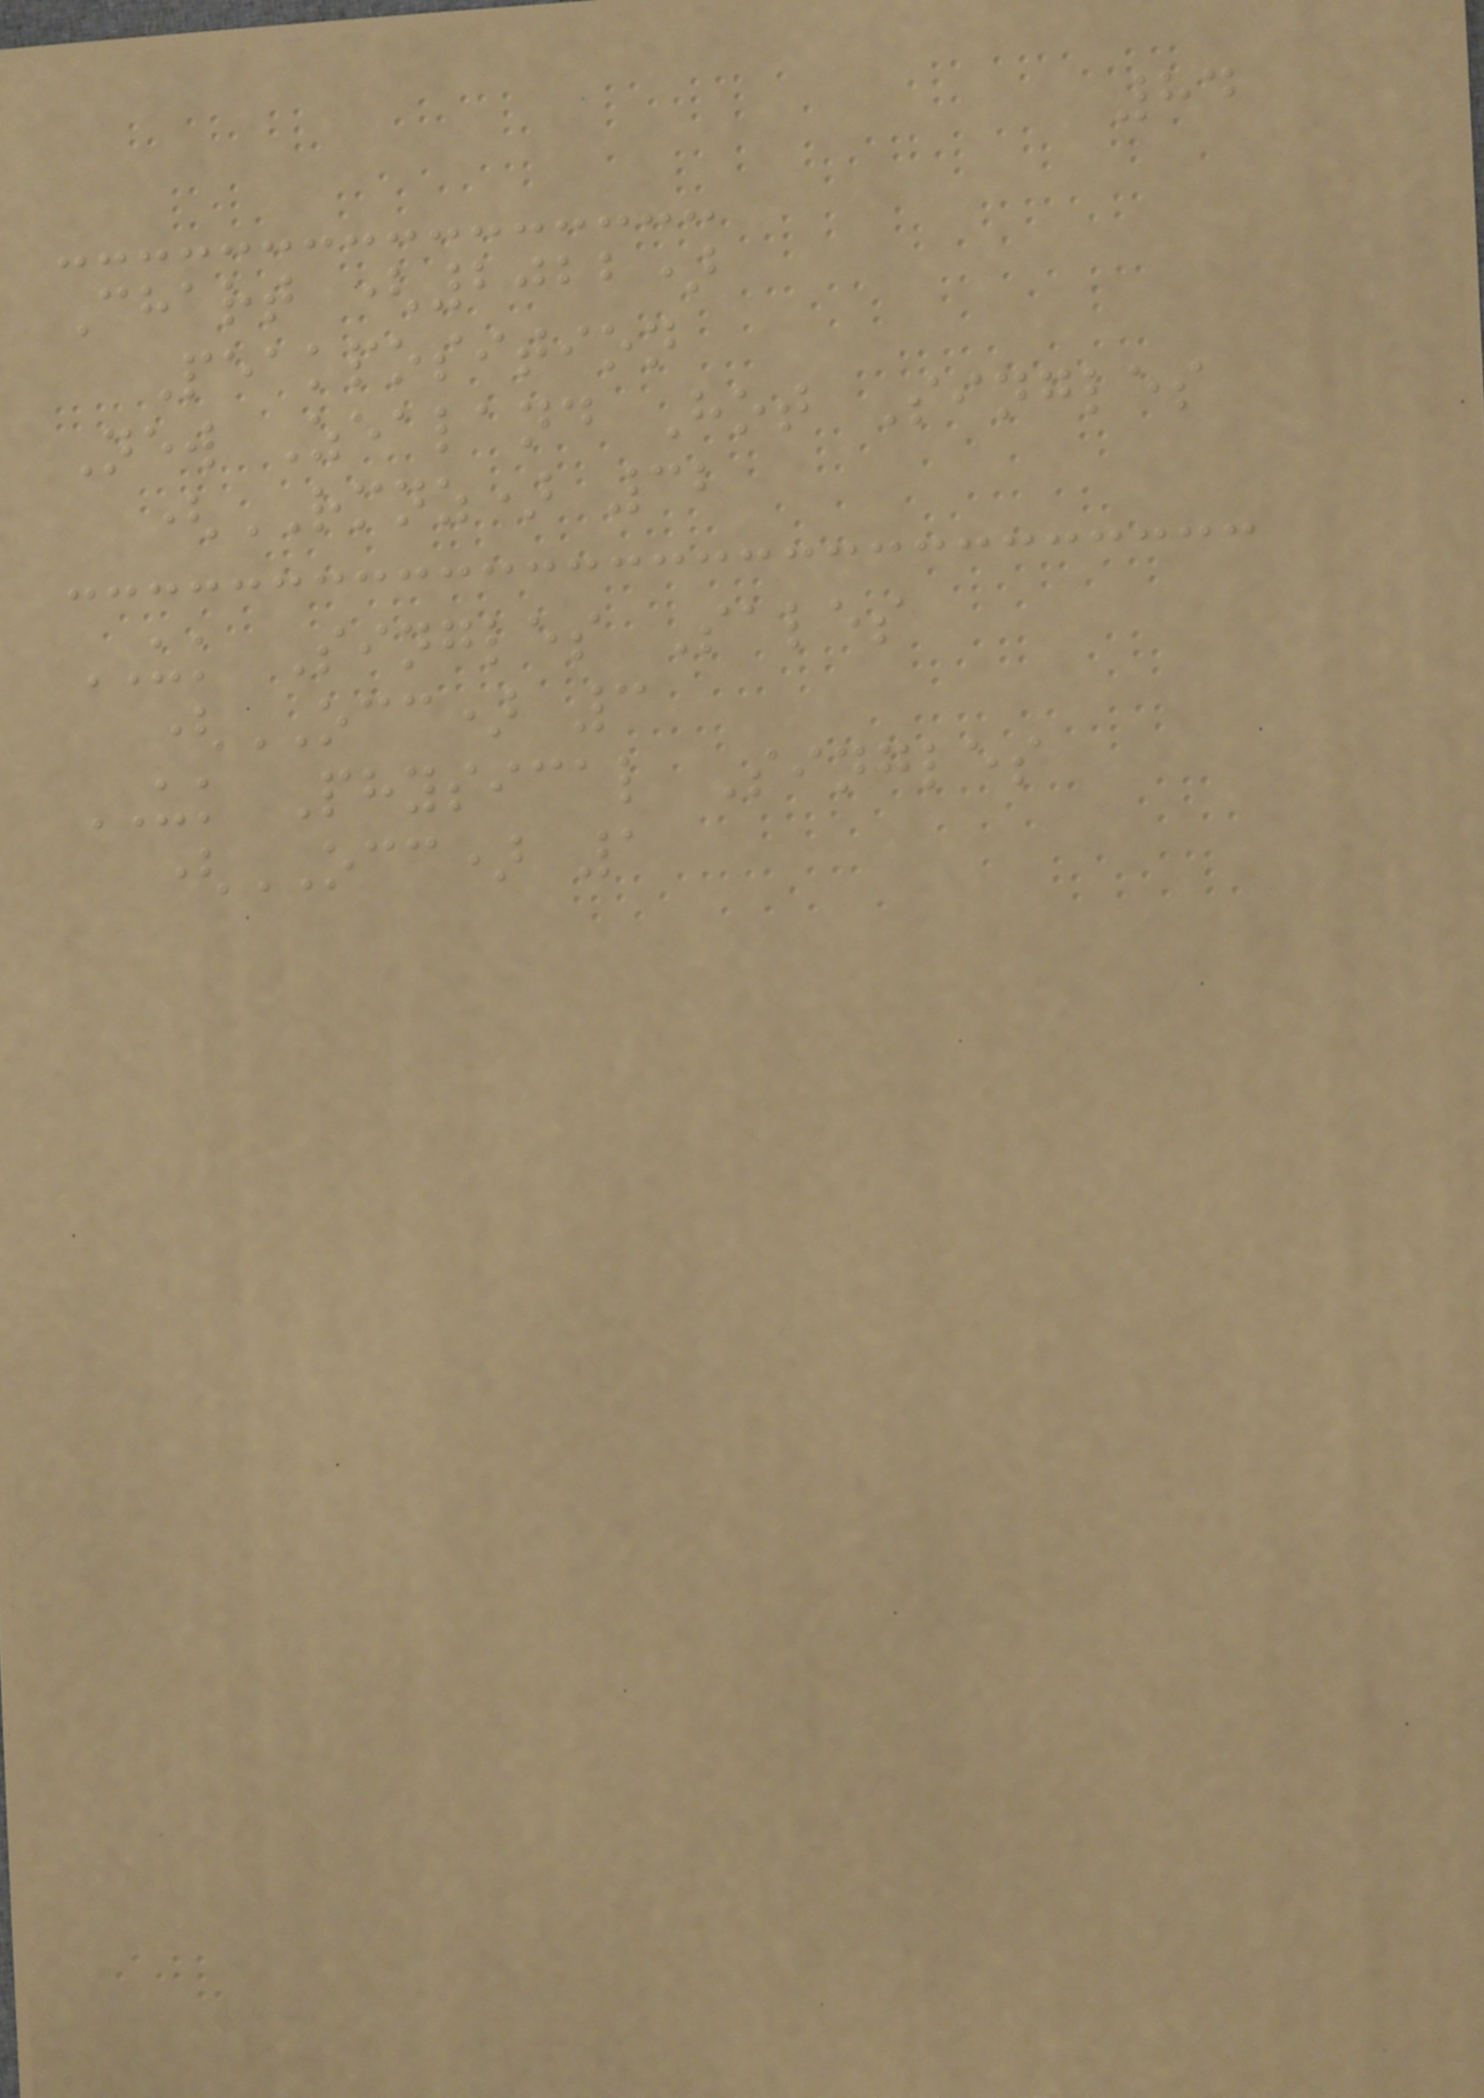84
Chart (2022)
Peakposition
New Zealand Hot Singles
(RMNZ) 32
UK Singles Sales
(OCC) 3
UK Physical Singles
(OCC) 1
